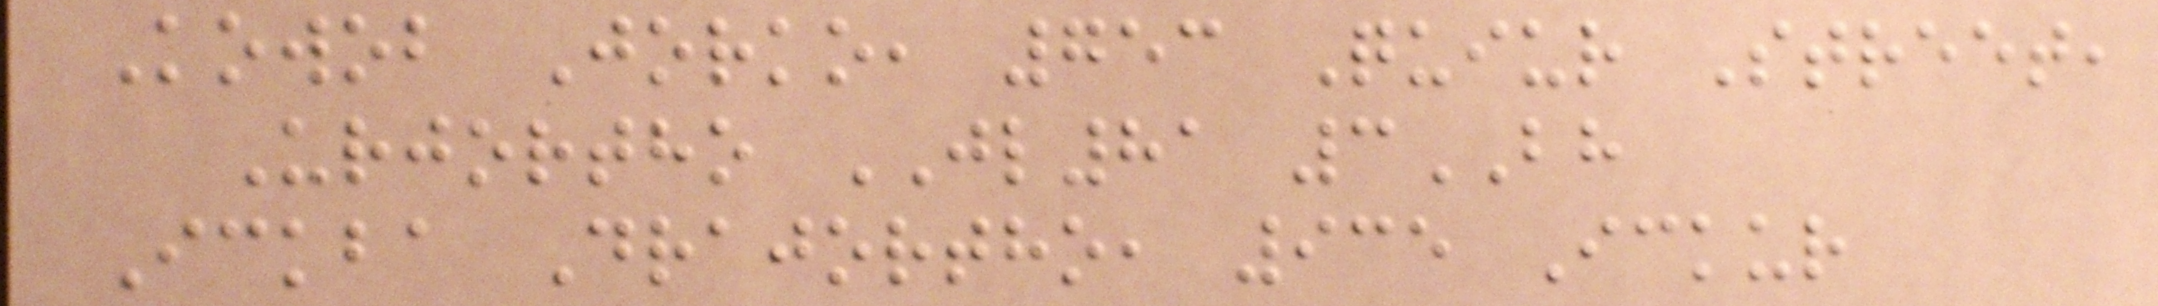Kowob Jorko, 753 Quiur Street,
Urjortho JL81 3BH
Ickba Drajortho, 935 Ickur
